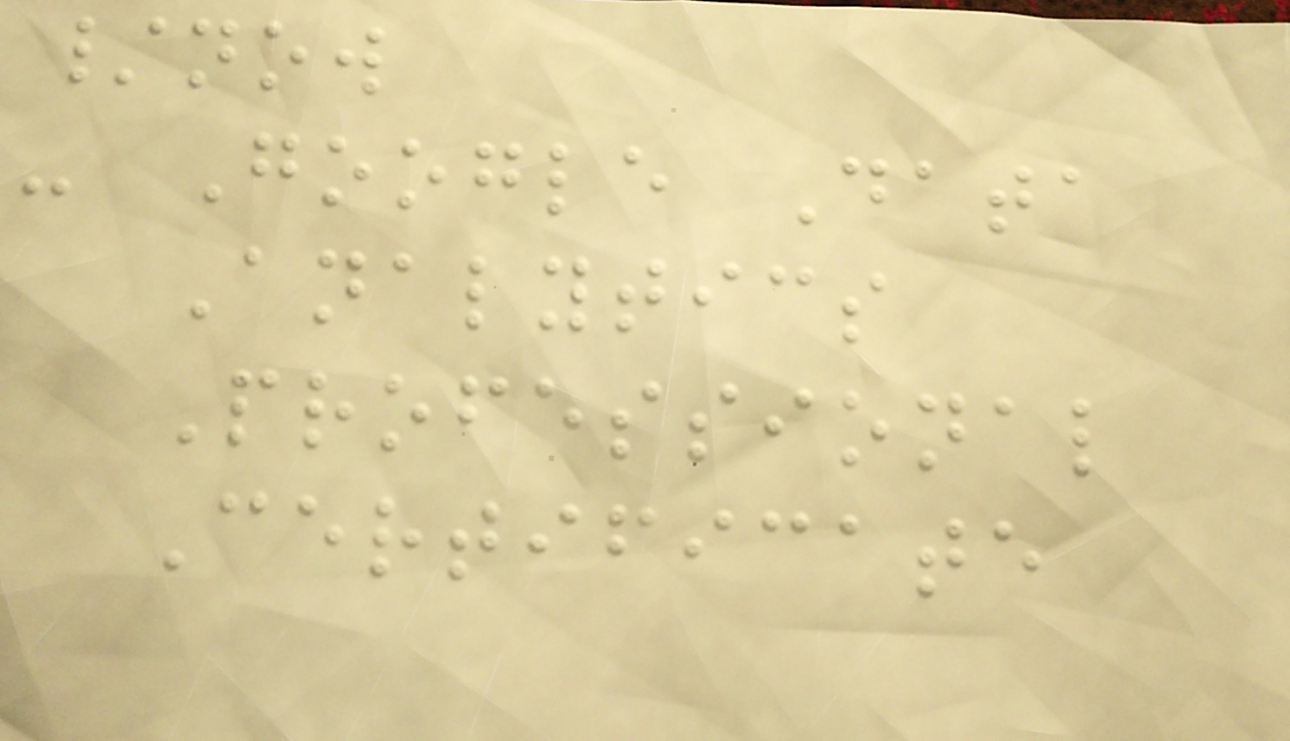/now
- Google Data
Analytics
Professional
Certificate
